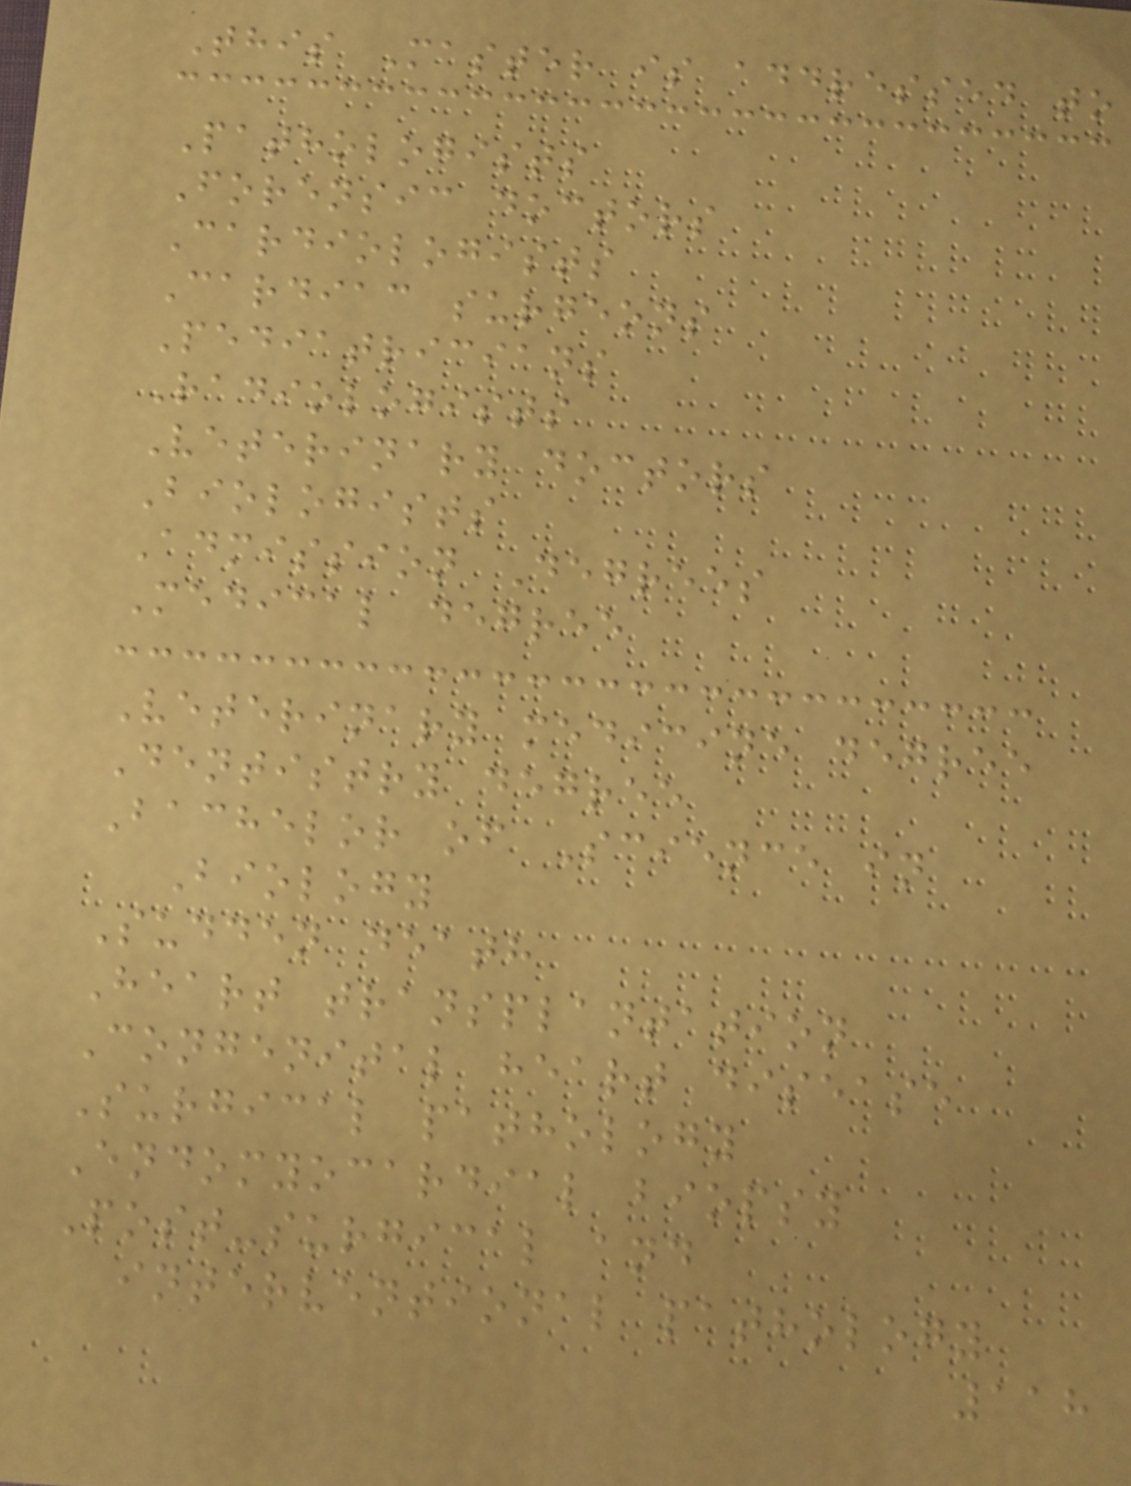This Master is addressed to
Pathologists
Forensic doctors
Cardiologists
Cardiac surgeons
Pediatricians
Radiologists
Veterinary doctors
Biologists
Admission Degrees
Medical degree
Veterinary medicine degree
Dentistry degree
Bachelor of Science in
Biology
Sudden death
Heart transplantation
Congenital heart disease
Surgical pathology
Endomyocardial biopsy
Post-surgical and
interventional pathology
118
